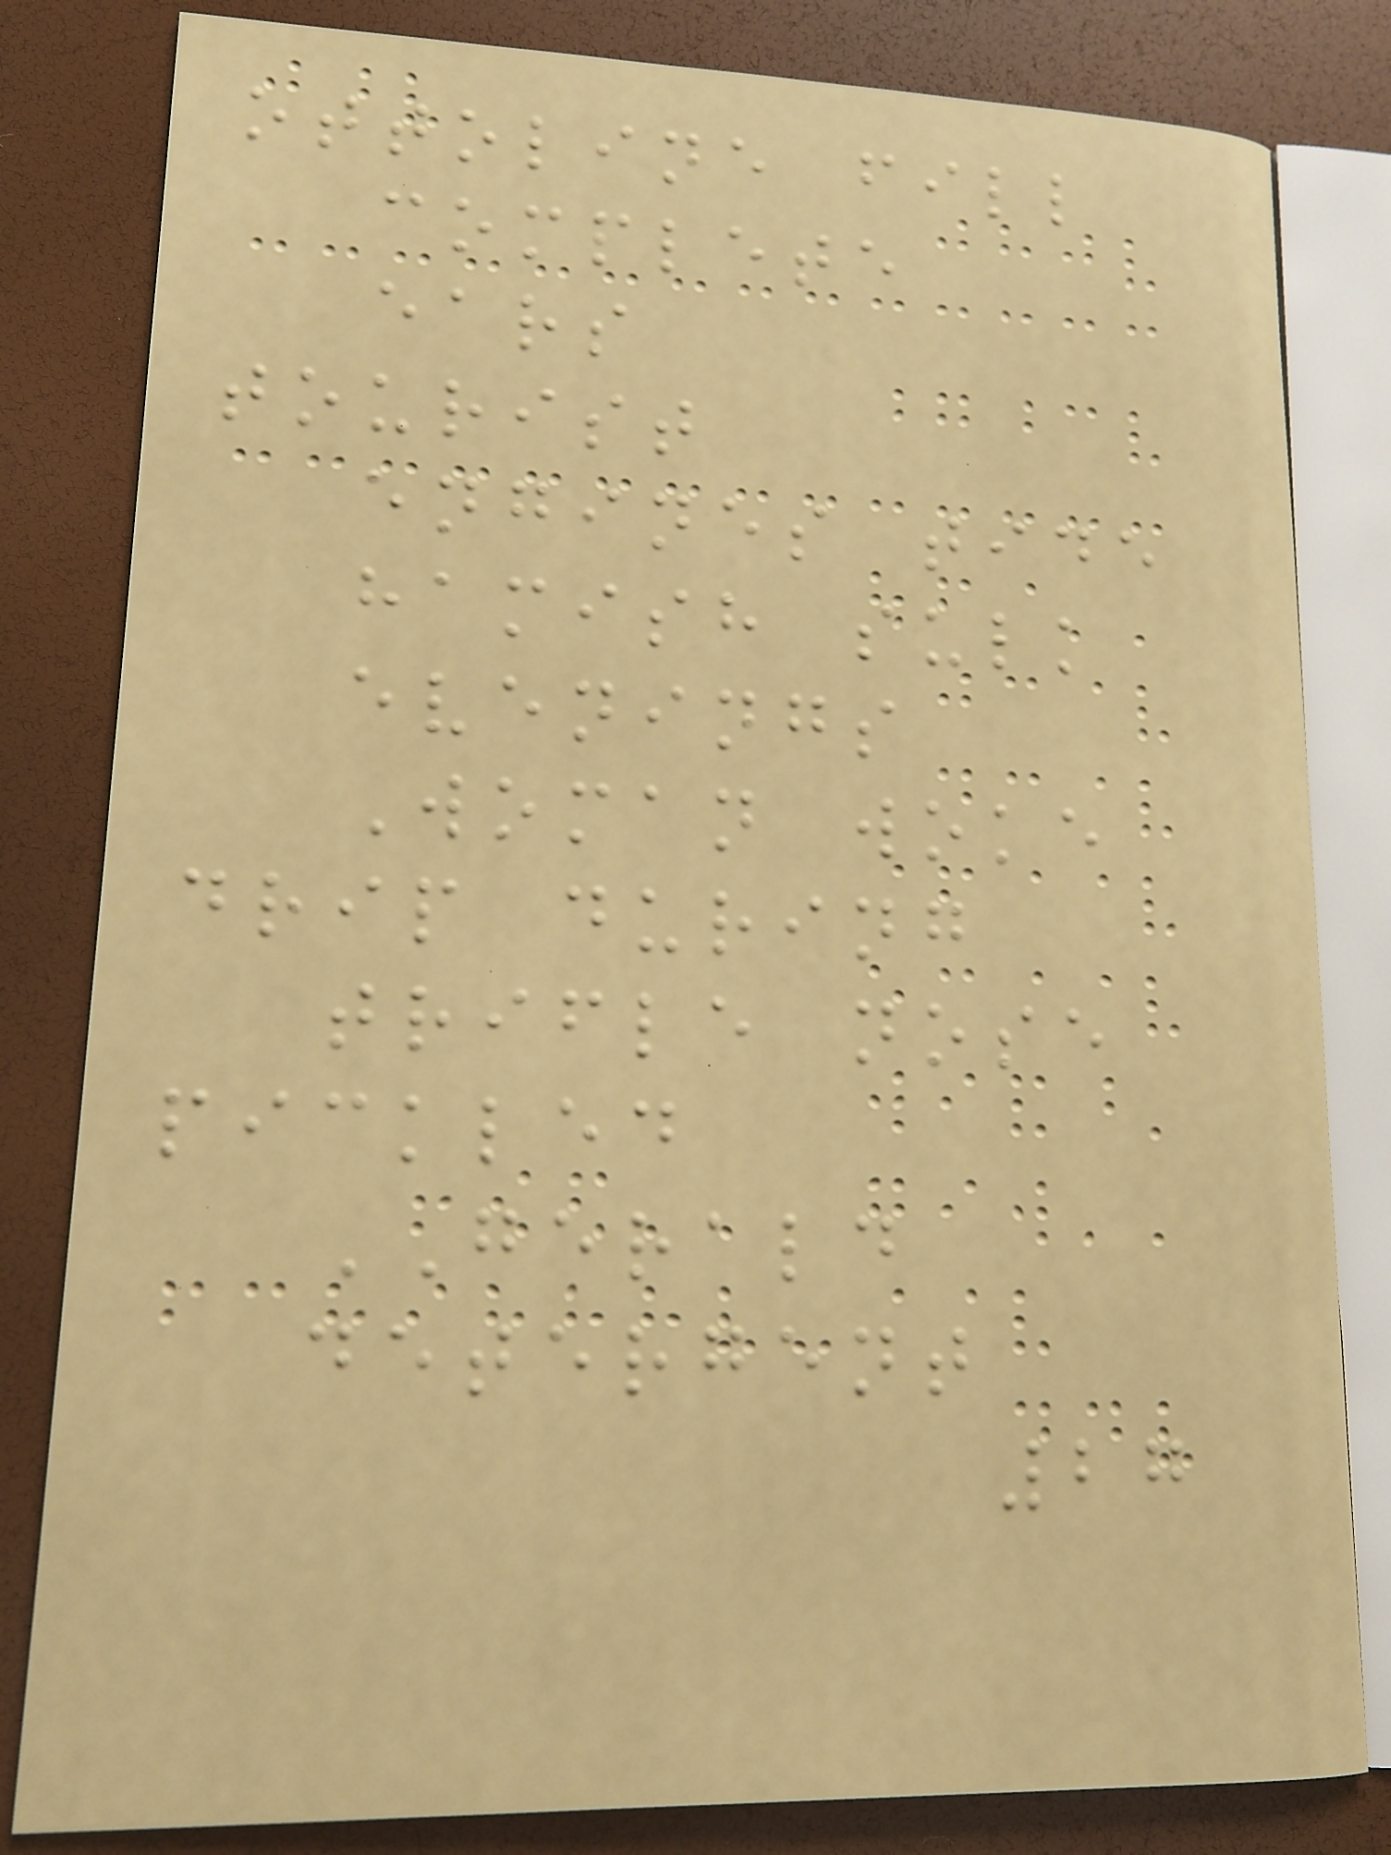ottoline fill
complete
ears
tourist
engines tide
hamish sulk
evenings
Woman woke
drip during
trifle nose
pickled
GERALD
detergent
27
